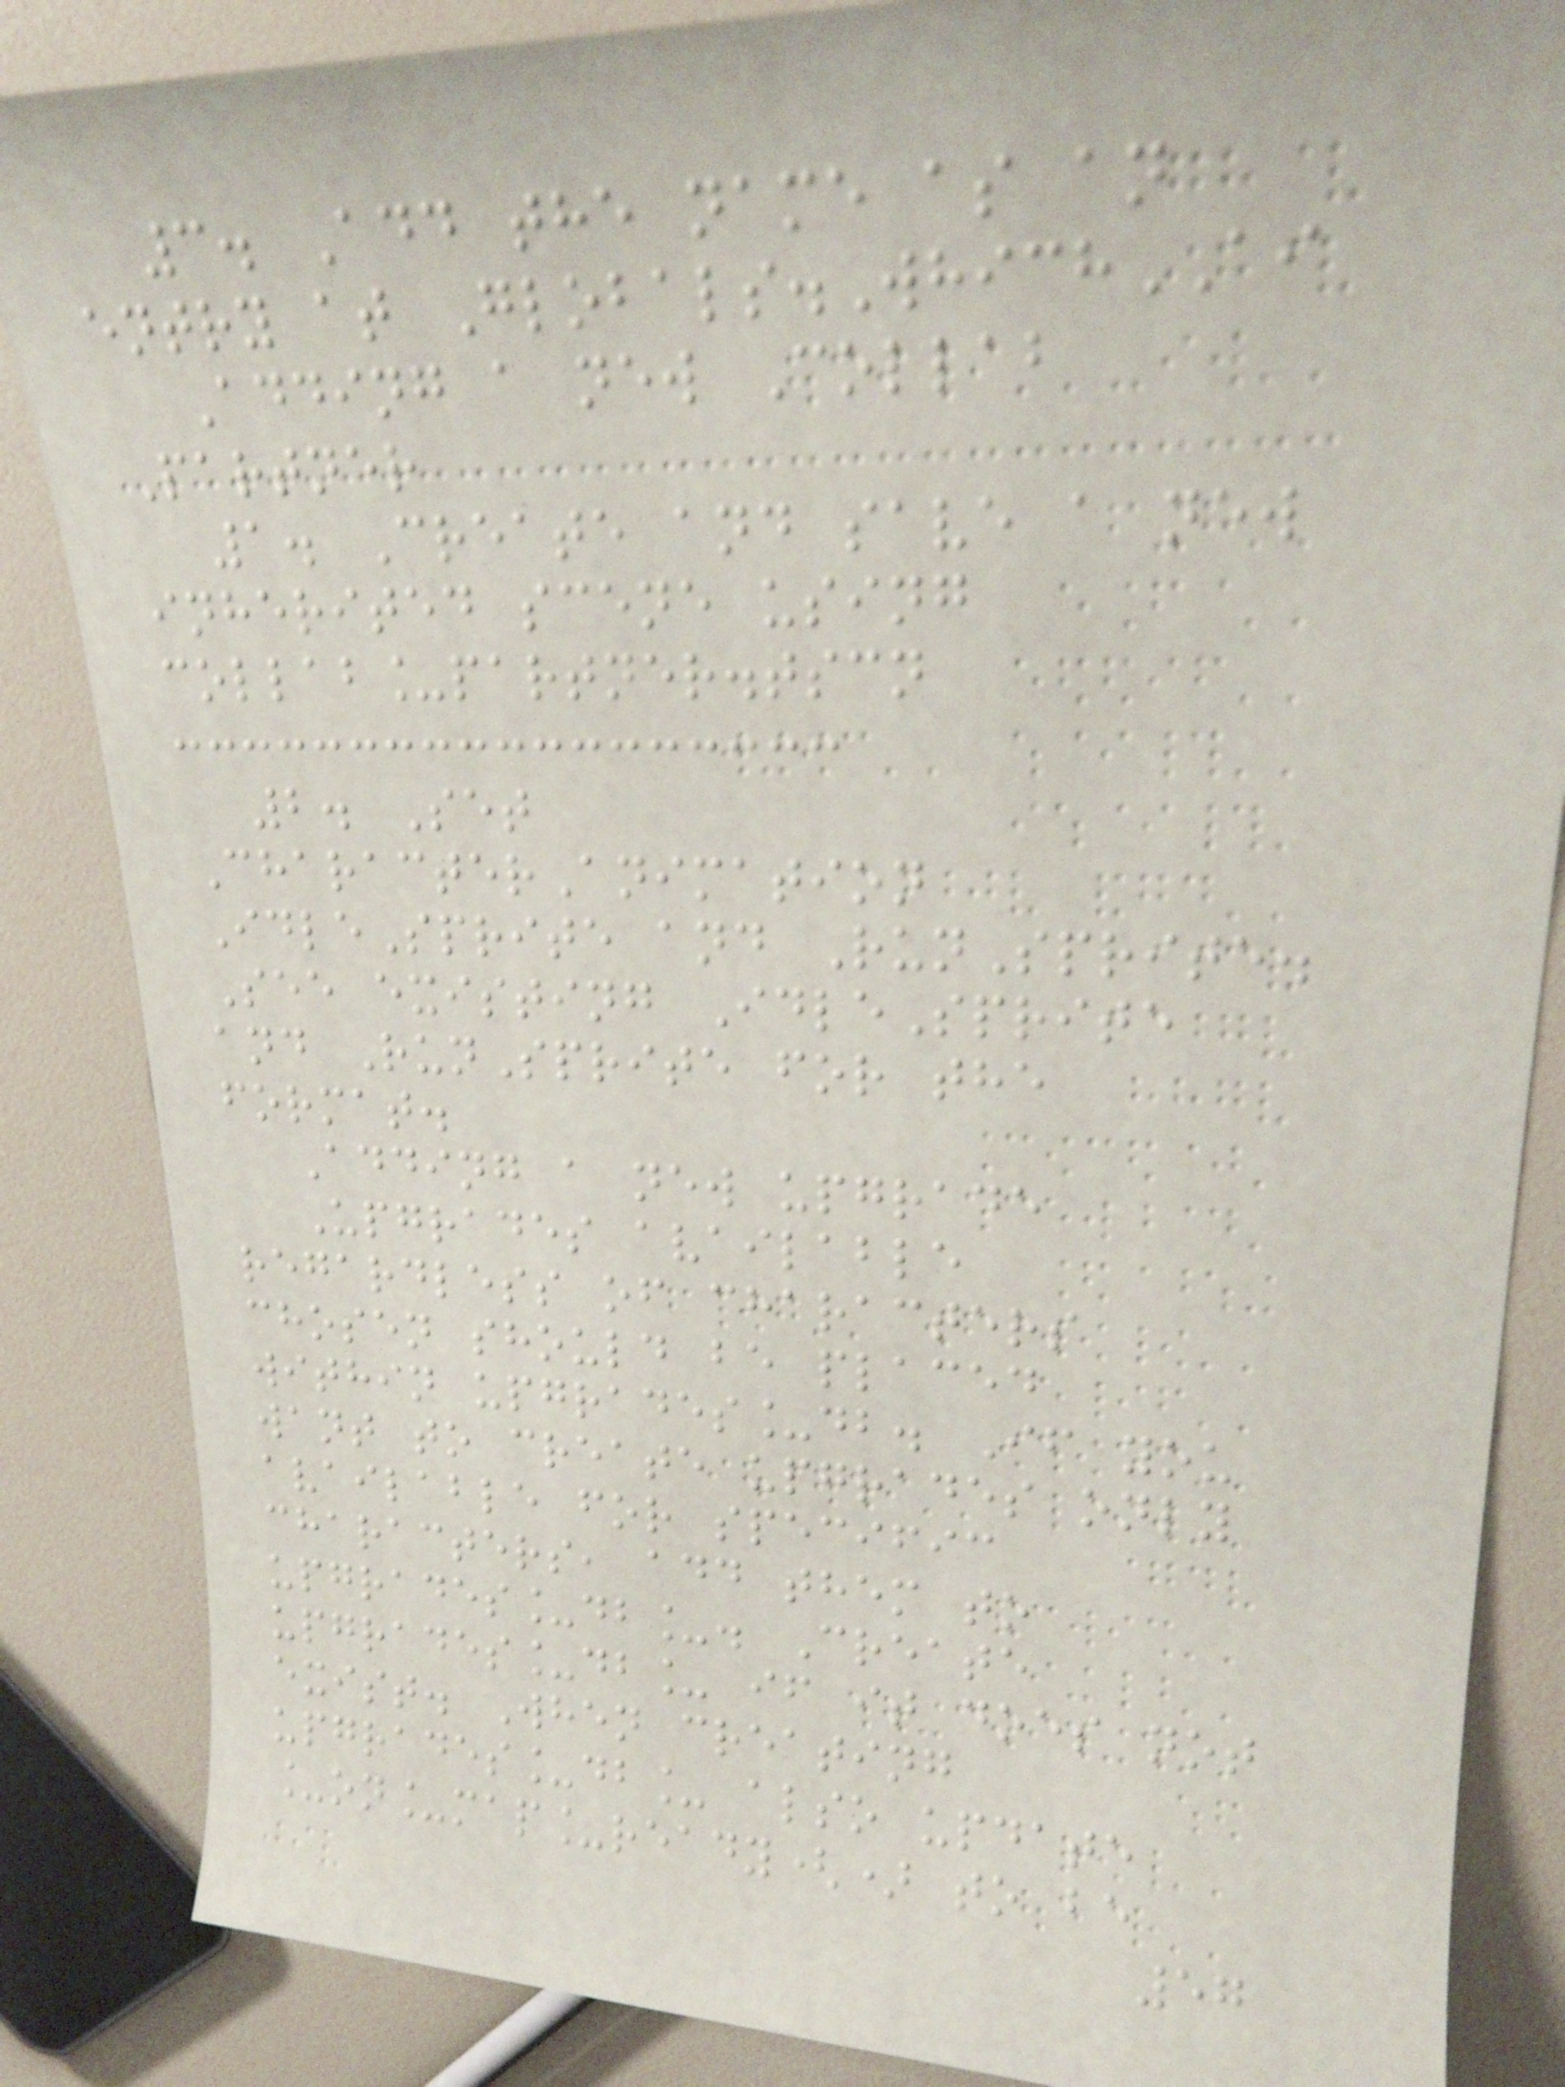3. Add the name as an
entry at Globals.WhichAI
Adding a new Collab
Partner
1. Create and save a new
inherited scene using
collab_partner.tscn
2. Set
CharacterAnimation
IdleSprite and RunSprite.
See existing IdleSprite
and RunSprite for the
format.
Adding a new upgrade
Upgrades available
regardless of characters
chosen should be placed
within upgrades_db. If you
want to create upgrades only
available for specific
characters, add them to
upgrades_db_. Create
upgrades_db_ if it does not
exist. When creating
upgrades_db_ also update
_on_map_ready() to be
57
